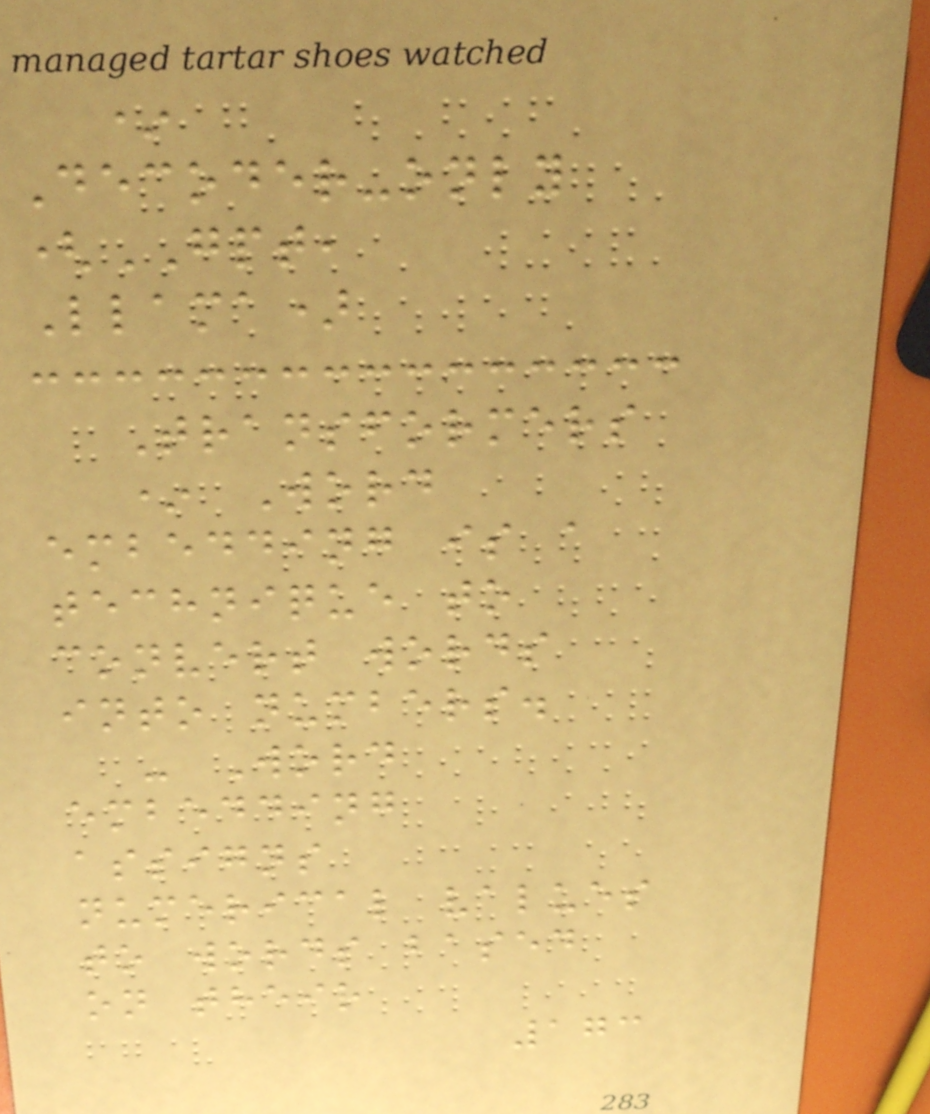*
Decoder-only
(GPT,
Llama)
Transformers
* Word
embedding is a
technique to
convert words
into numbers.
- Word
embedding
assigns
numerical values
to words based
on their
173
